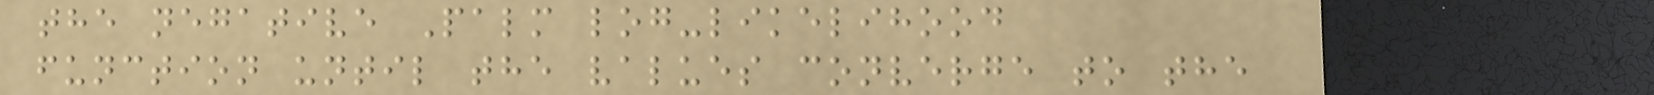the negative Palm log-likelihood
function until the values converge to the
